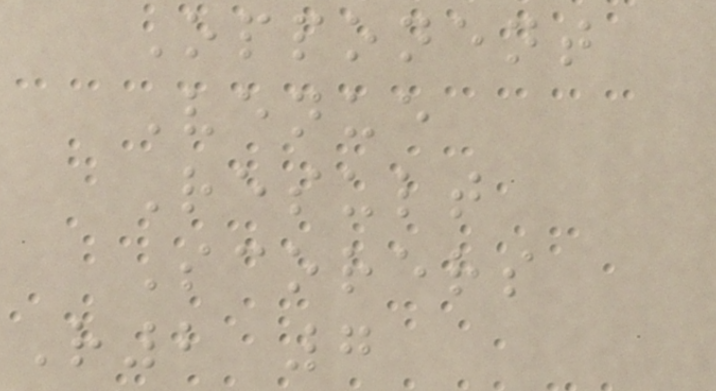Opponent
Venue
Result
Scorers
R2 7
